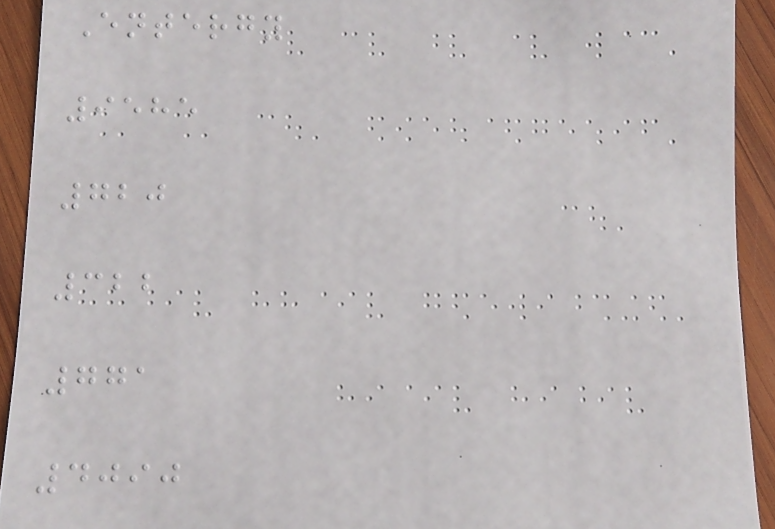Entergy
9585
720
322
771
4090
